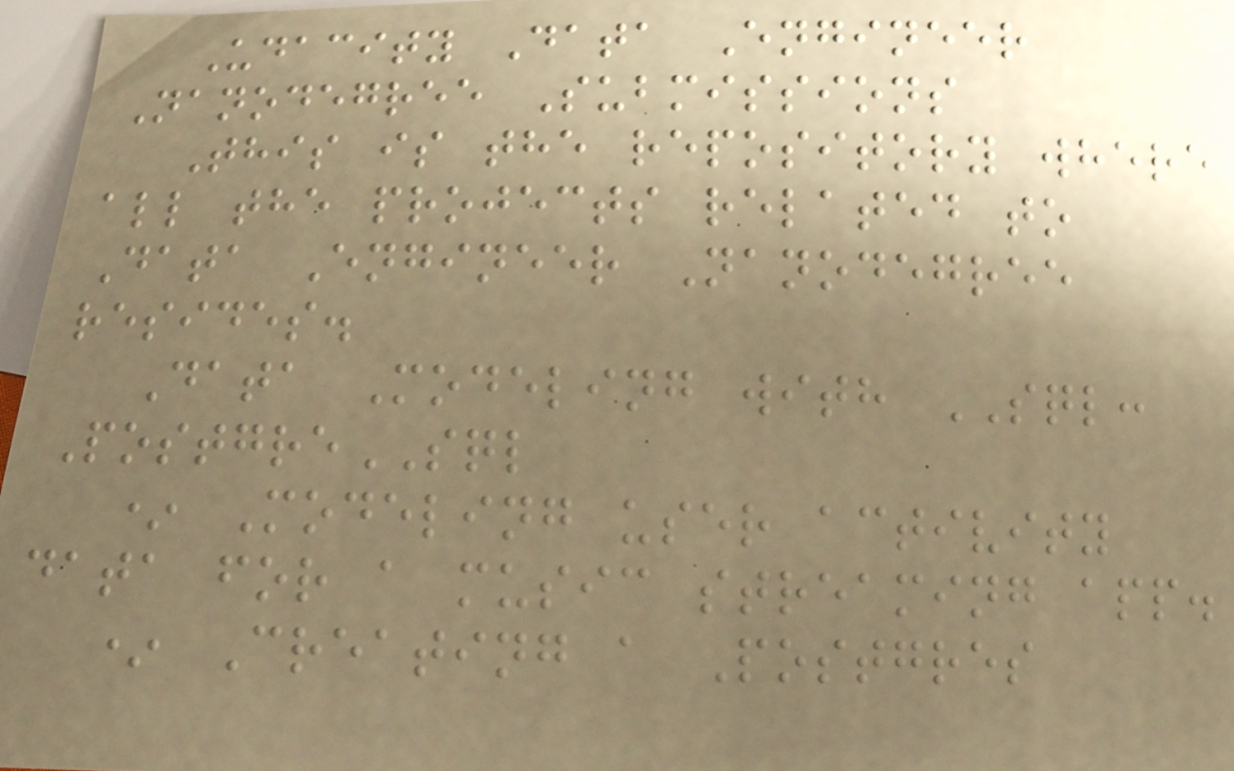Udacity Data Engineer
Nanodegree Submissions
This is the repository where
all the projects related to
Data Engineer Nanodegree
resides.
Data Modeling with SQL:
PostgreSQL
* Modeling user activity
data for a music streaming app.
* Creating a Postgres
